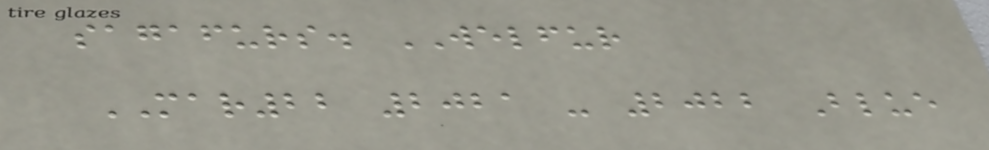sagafurs. WELFUR
MAR22 2021 - 2022 Blue
